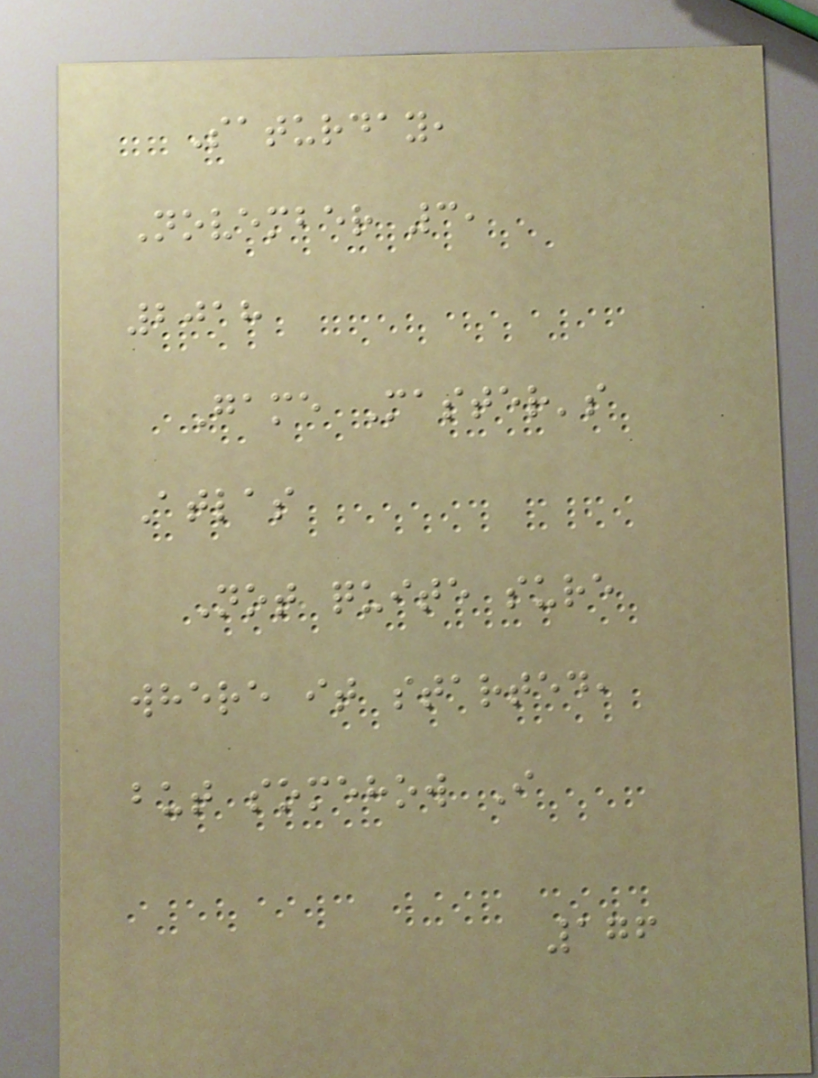Saturday,
November 3,
2018
Game Master's
Atlas
Not quite sure
where it started,
but somehow I
176
